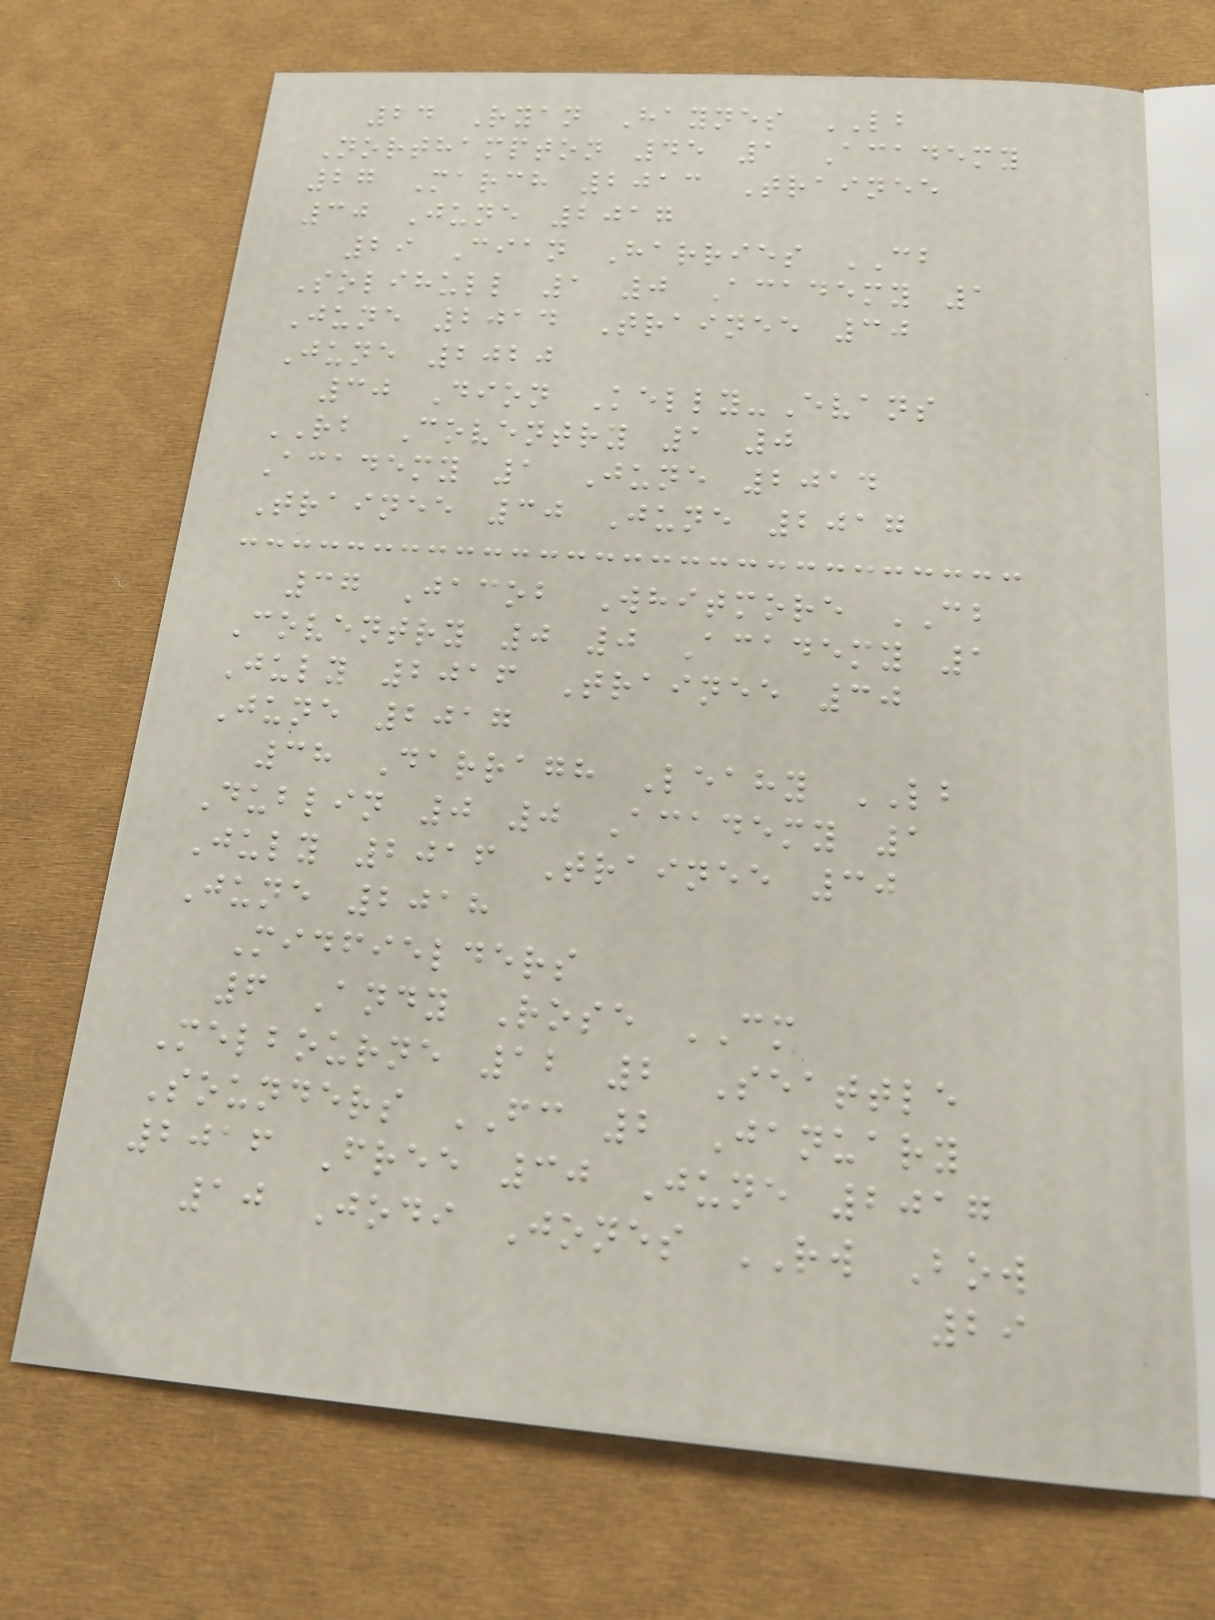24 Ryan Haynes LB
Northampton 45 1 Academy
27 March 2013 Trainee
30 June 2017
29 Cian Harries CB
Solihull 1 0 Academy 1
June 2014 Trainee 30
June 2020
30 Dion Kelly-Evans
RB Coventry 1 0
Academy 1 June 2014
Trainee 30 June 2017
37 Jacob Whitmore CB
Coventry 0 0 Academy 1
July 2016 Trainee 30
June 2017
38 Darragh Leahy LB
Dublin 0 0 Academy 1
July 2016 Trainee 30
June 2018
Midfielders
6 Andy Rose CM
Melbourne 12 2 Seattle
Sounders FC 2 January
2016 Free 30 June 2017
10 Jodi Jones RW Bow
29
